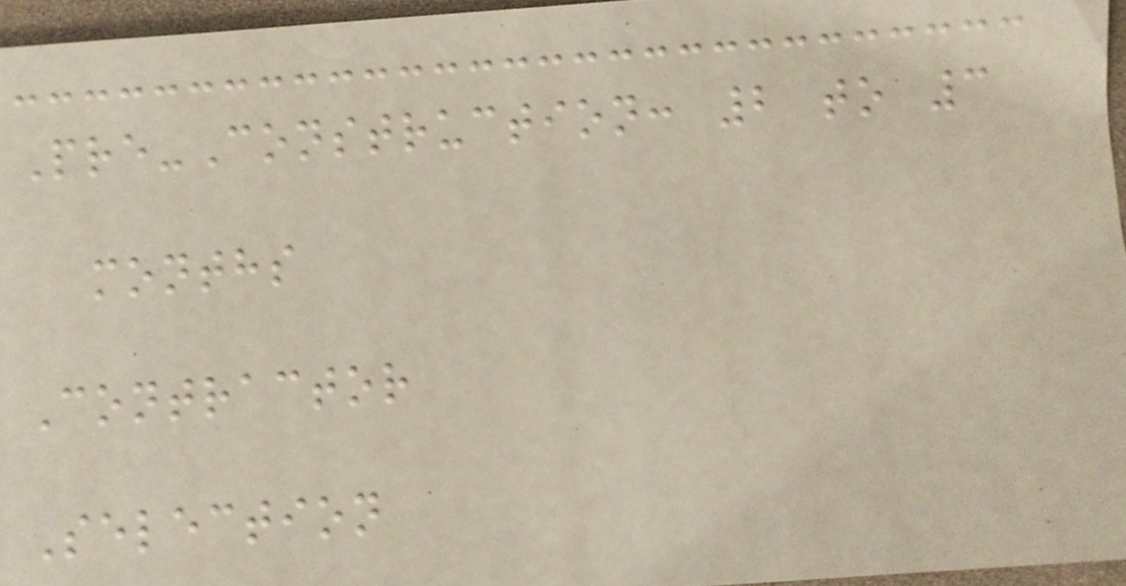Pre-Construction: 2 to 3
months
Contractor
Selection
